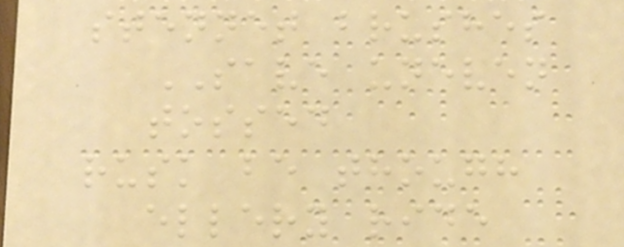stennet brushes
SAVE uneven
tossed
rusk be though
ellery ride
